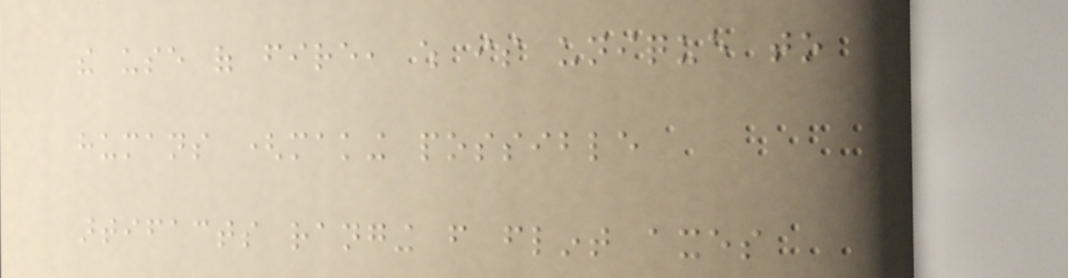the use of fire, which is unique to
humans (making possible
artifacts ranging from flint axes
